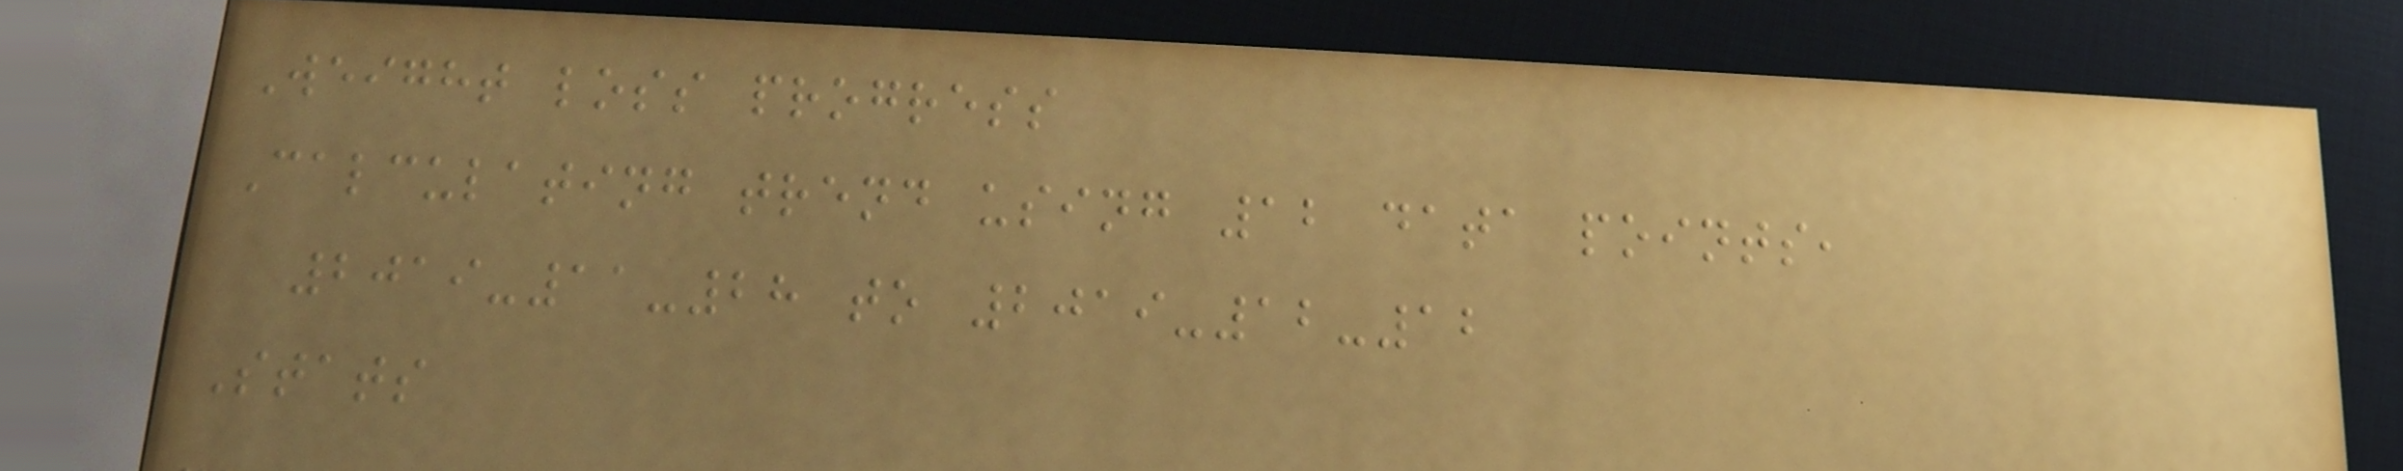Weight loss progress
Calculating trend using 12 data points,
2019-11-28 to 2019-12-12
Stats
